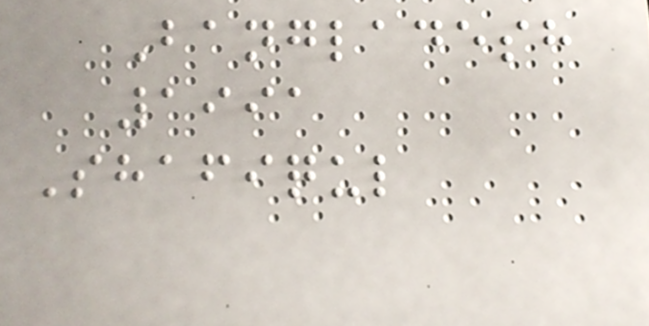Bangladesh
1991
Shafiqul
